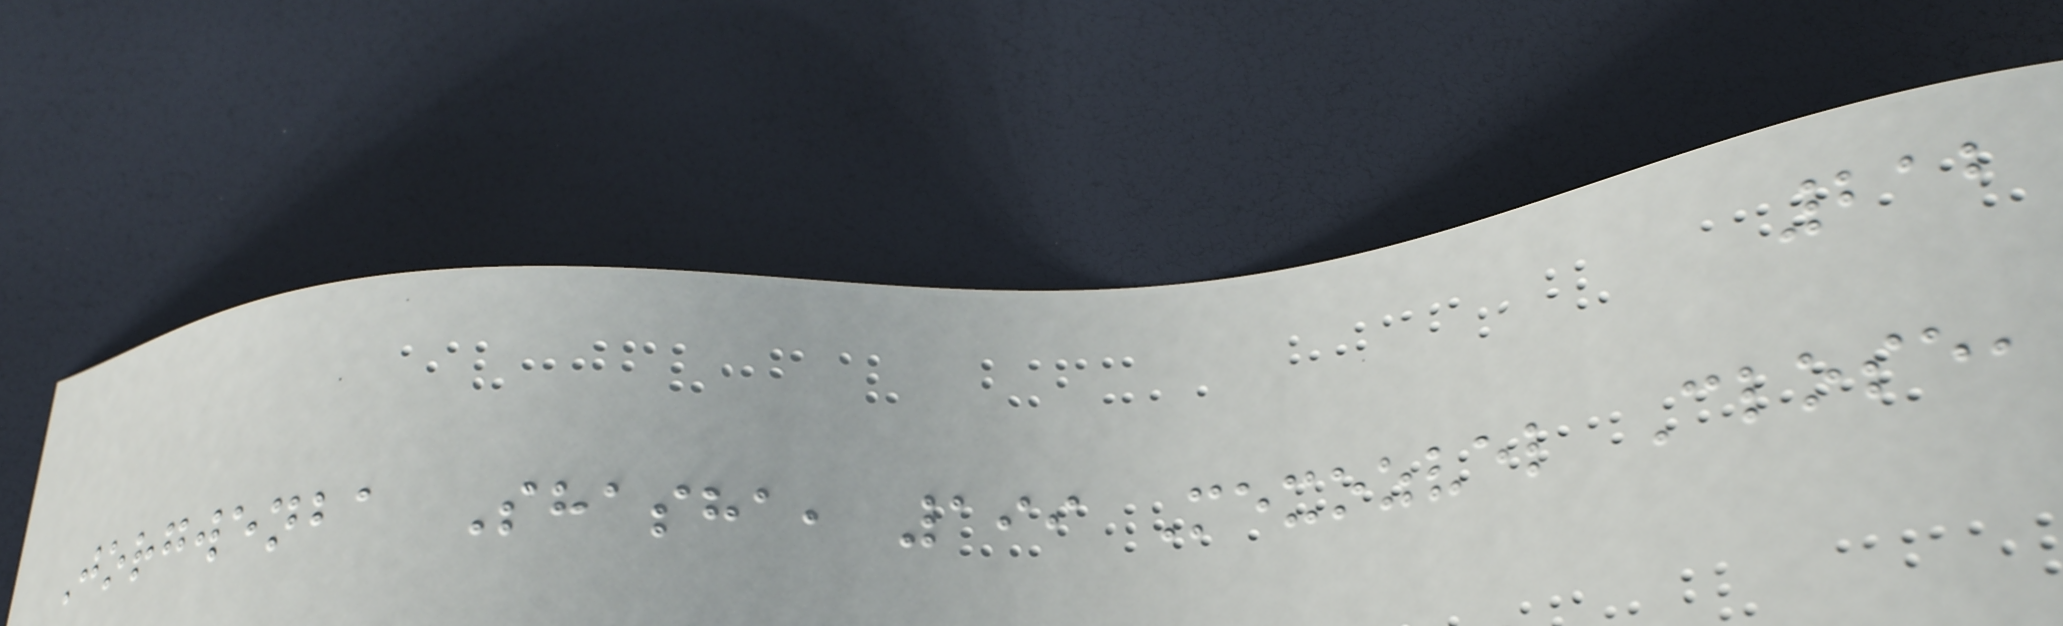212
Jorgwenba Shasha, 199 Mexozvel Close,
